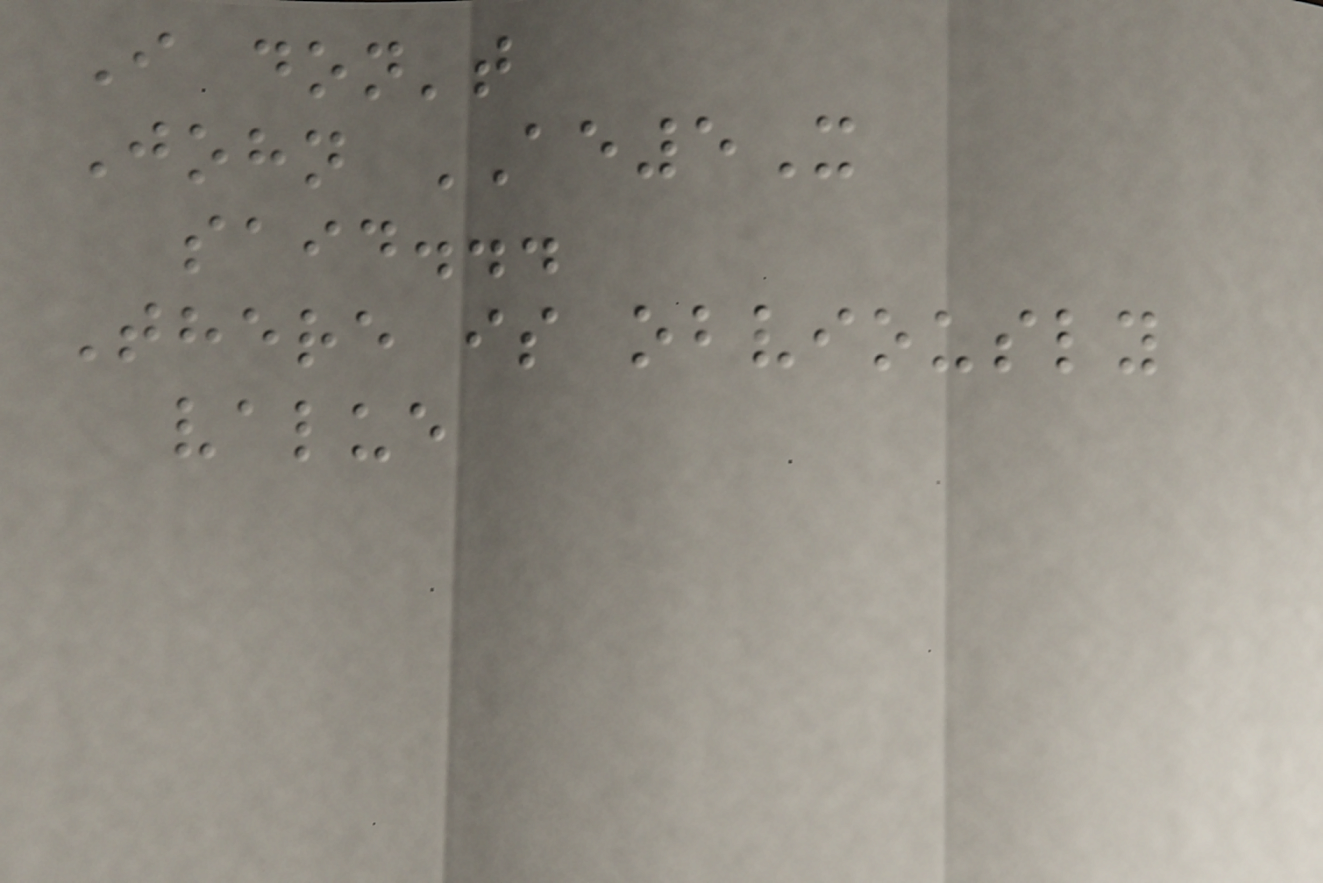I don't
John AE5X
said...
There is obviously
value
